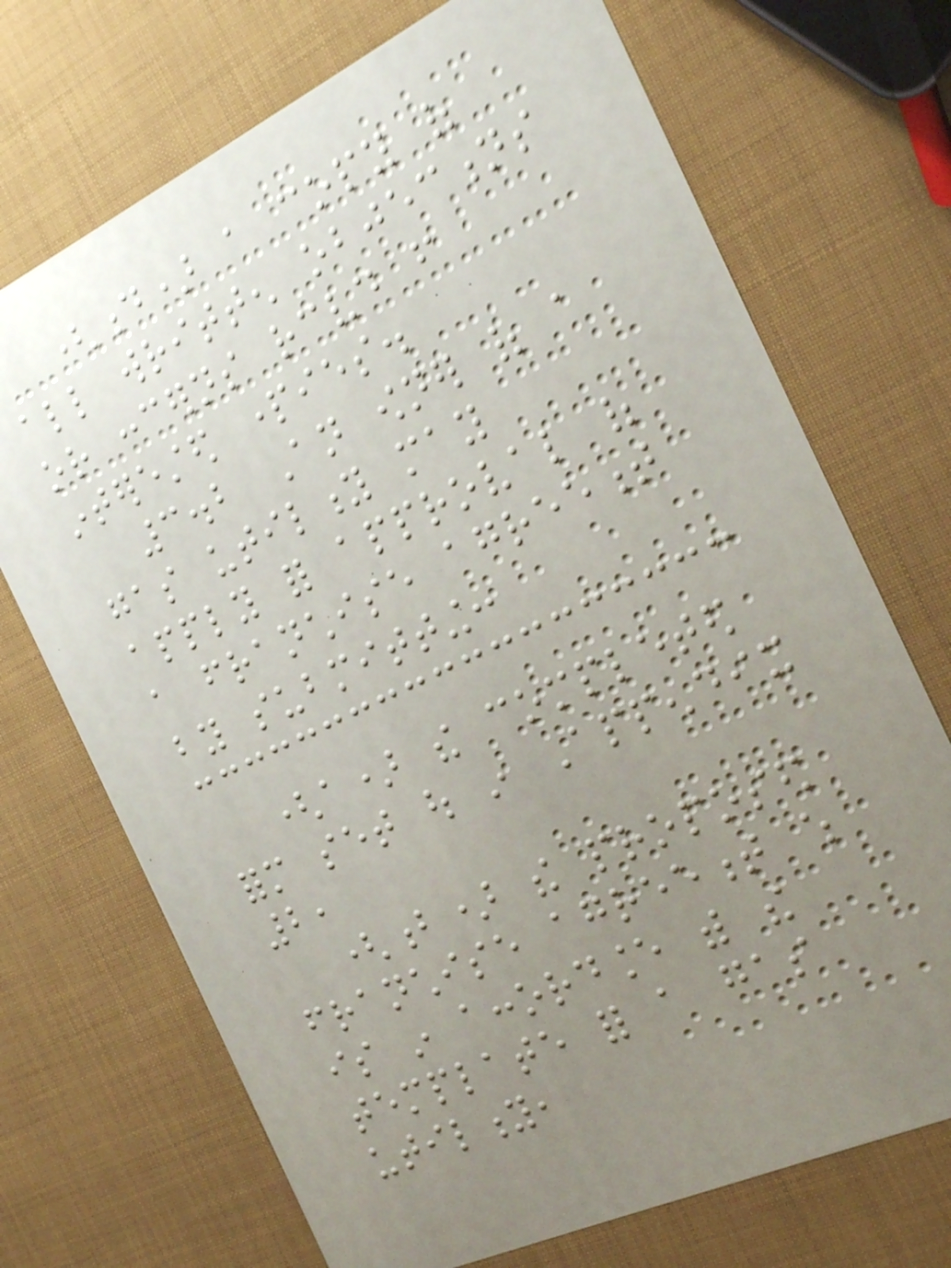(d) a copy of
all written objections
or concerns received from
interested parties.
3.2 An owner of a
gas utility may
apply for approval of
a franchise agreement
by submitting:
(a) the completed
form set out in Appendix
2,
(b) the proposed
franchise agreement which
is in accordance with the
template for a gas
utility,
